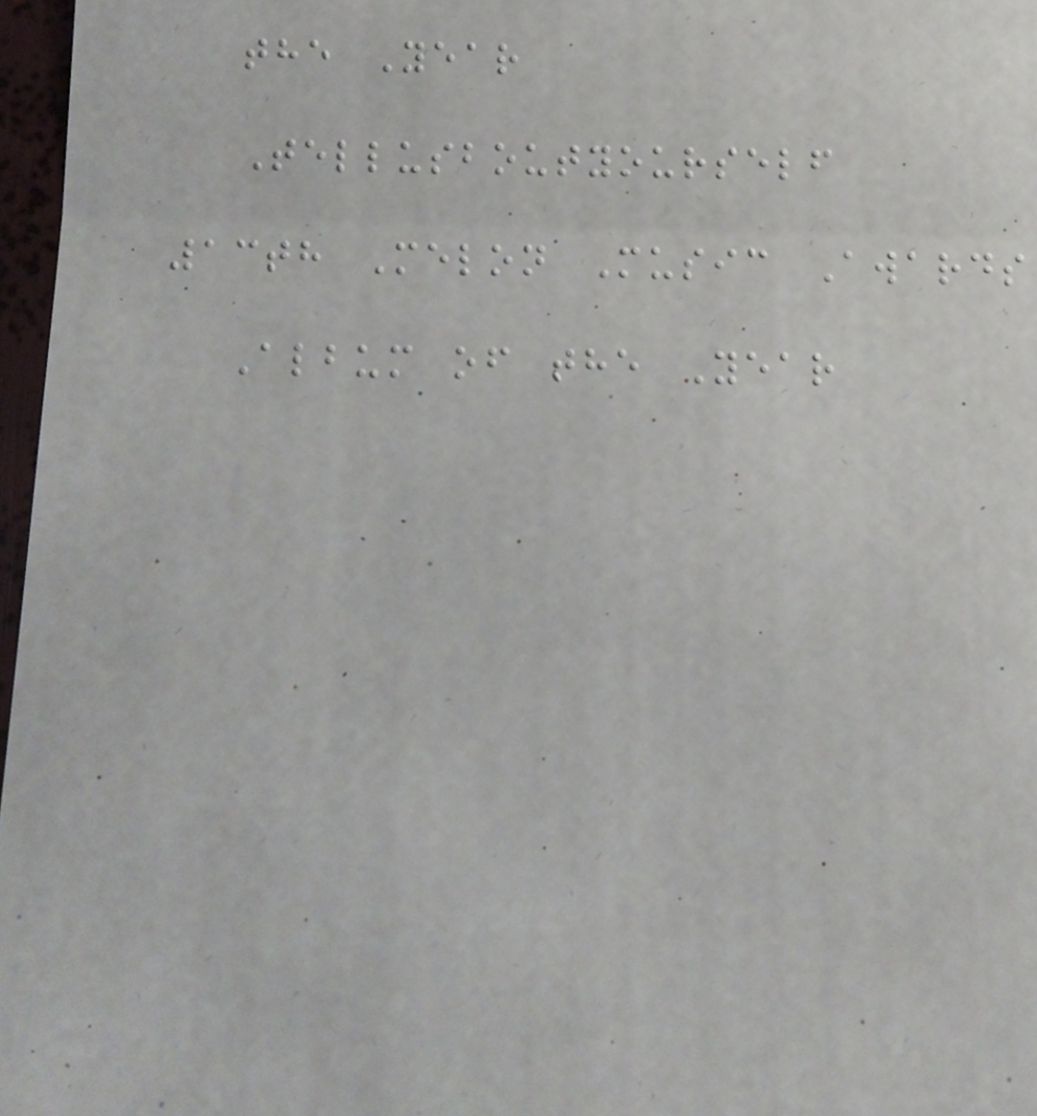the Year
Tellusboutyourself
13th Melon Music Awards
Album of the Year
